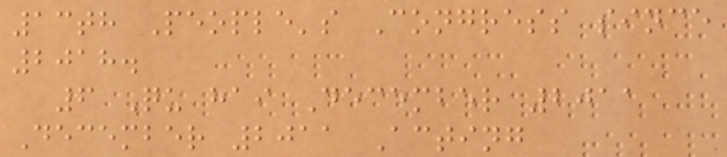13th People's Congress since
2018.
6 Qu hai December 2011
December 2011 Acting
